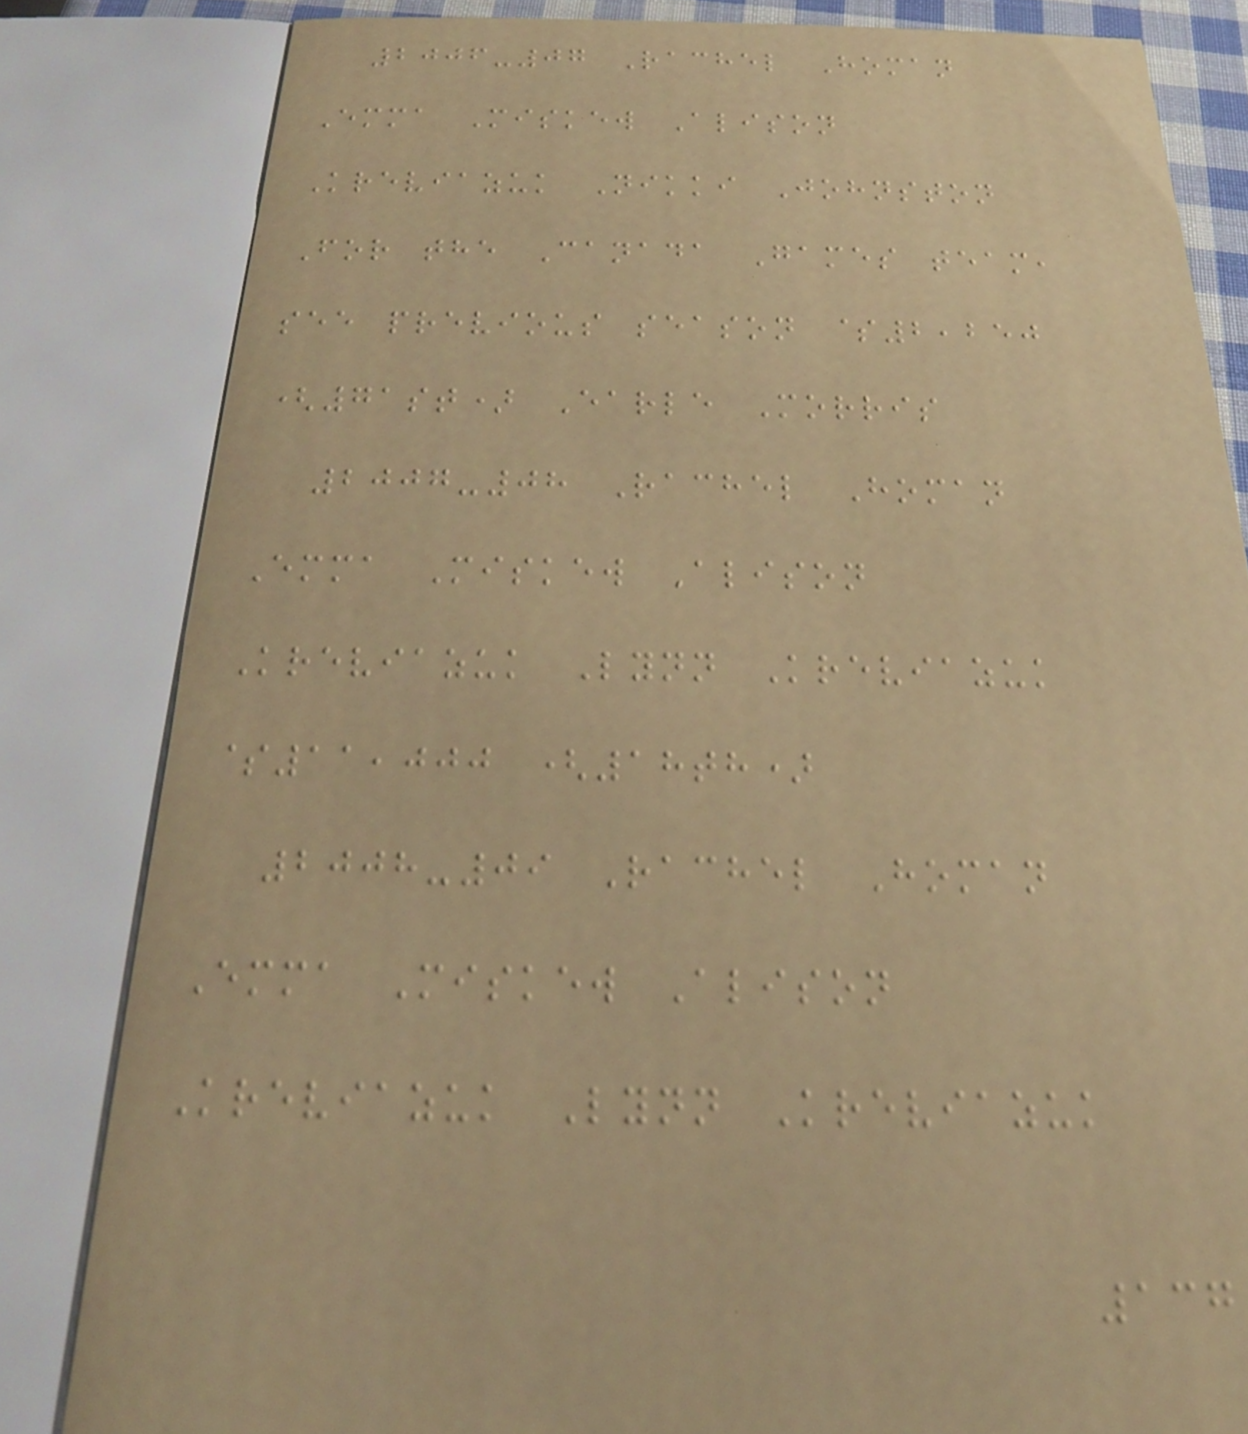2006-07 Rachel Homan
Emma Miskew Alison
Kreviazuk Nikki Johnston
For the Canada Games team,
see previous season $2,250
(71st) Earle Morris
2007-08 Rachel Homan
Emma Miskew Alison
Kreviazuk Lynn Kreviazuk
$11,000 (18th)
2008-09 Rachel Homan
Emma Miskew Alison
Kreviazuk Lynn Kreviazuk
137
